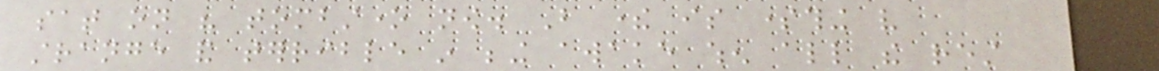sat on his tombstone now. But there is something very
strange and terrible in being awake when all the rest
